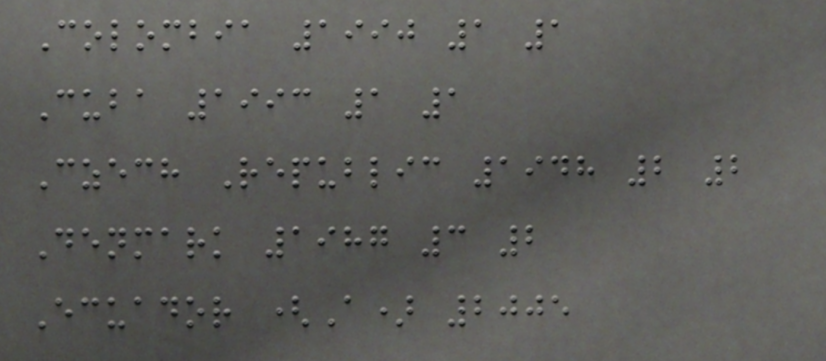Colombia 1990 1 1
Cuba 1993 1 1
Czech Republic 1948 2 2
Denmark 1987 3 2
Ecuador (A) 2005
